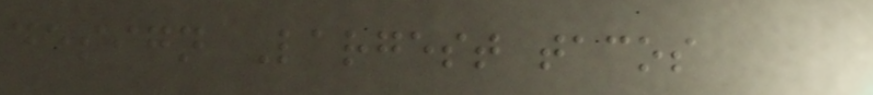design Largest tacos
